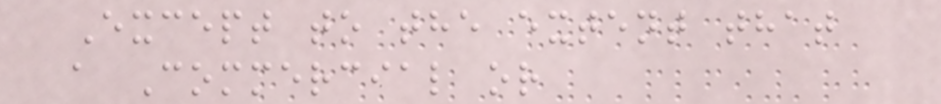Except to the extent that
a Commercial or
